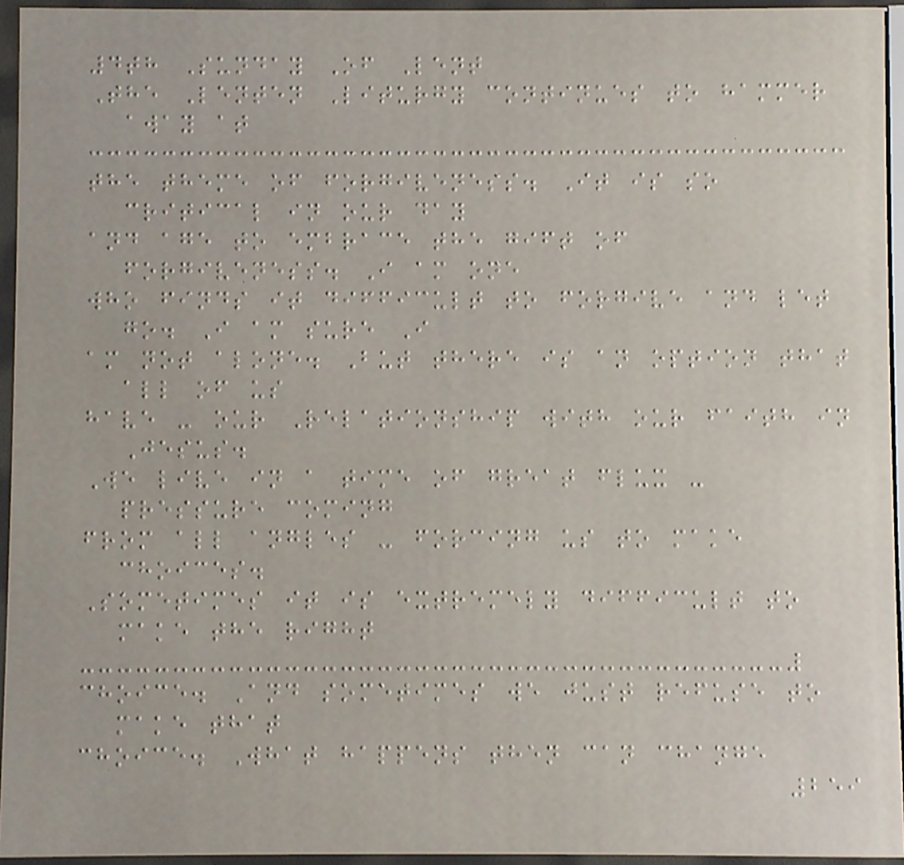4th Sunday Of Lent
The Lenten Liturgy continues to hammer
away at
the theme of forgiveness. It is so
critical in our day
and age to embrace the gift of
forgiveness. I am one
who finds it difficult to forgive and let
go. I am sure I
am not alone. But there is an option that
all of us
have - our Relationship with our faith in
Jesus.
We live in a time of great flux -
pressure coming
from all angles - forcing us to make
choices.
Sometimes it is extremely difficult to
make the right
choice. And sometimes we just refuse to
make that
choice. What happens then can change
259
